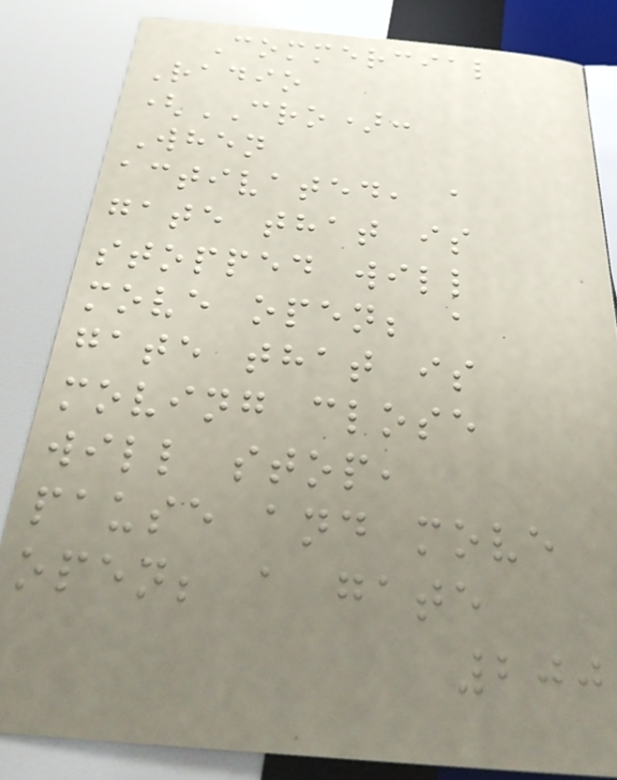Commercial
Radio
(CRO):
When
activated, a
gate that is
stopped will
move open; a
gate that is
moving close
will stop,
pause and move
open; a gate
200
